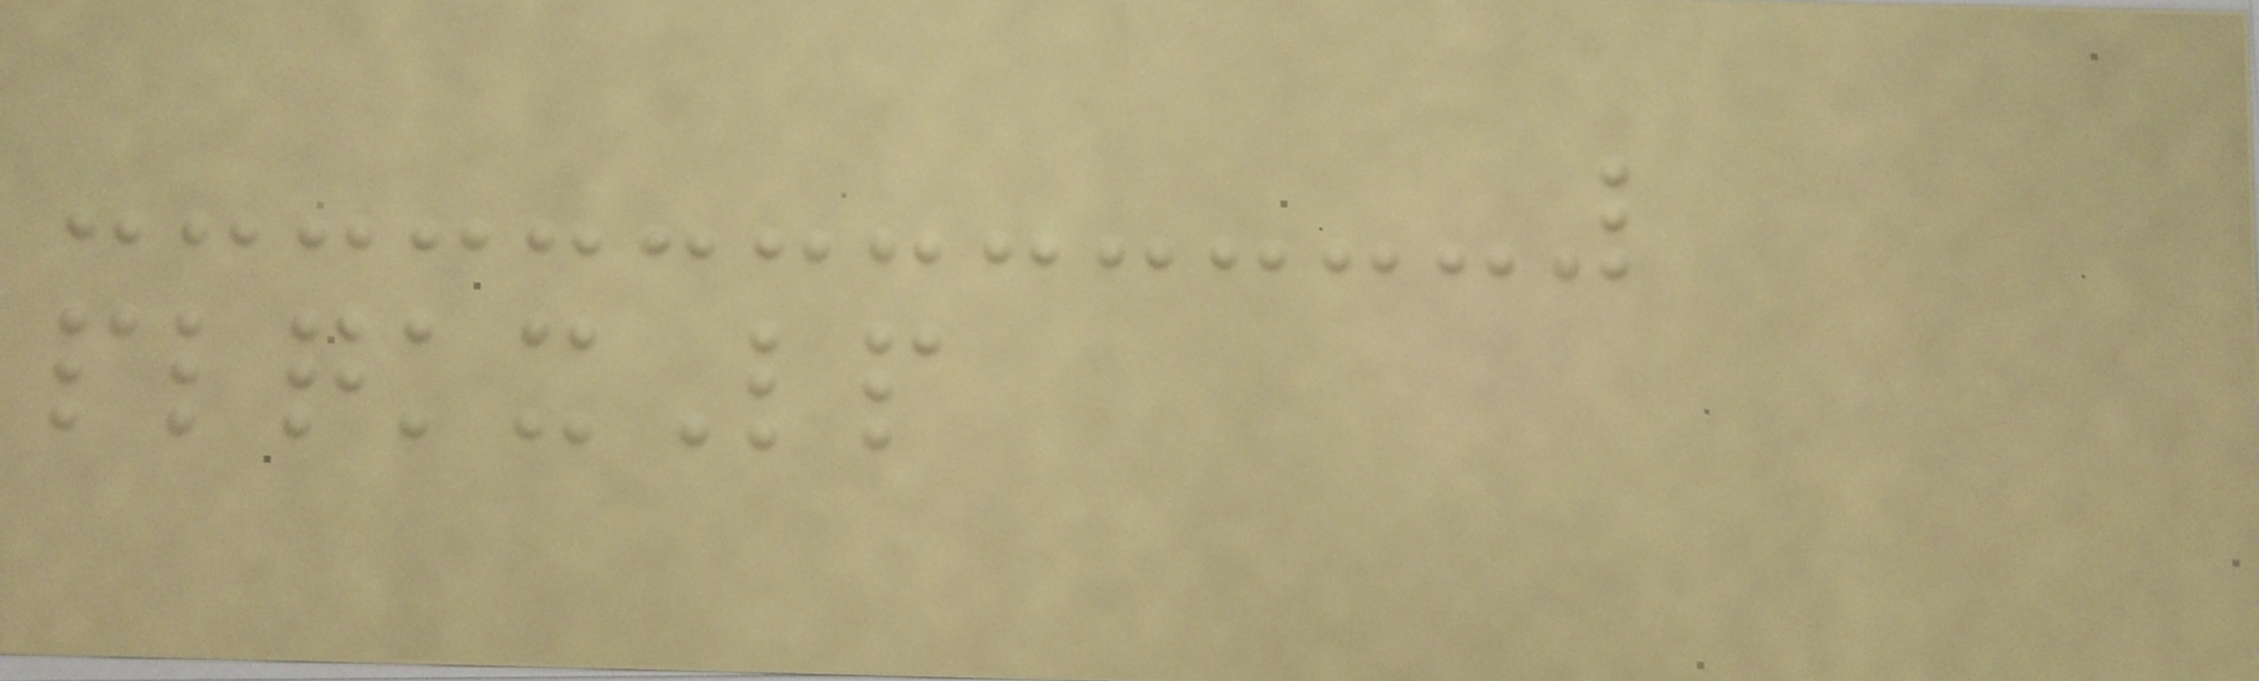plqkxLp
